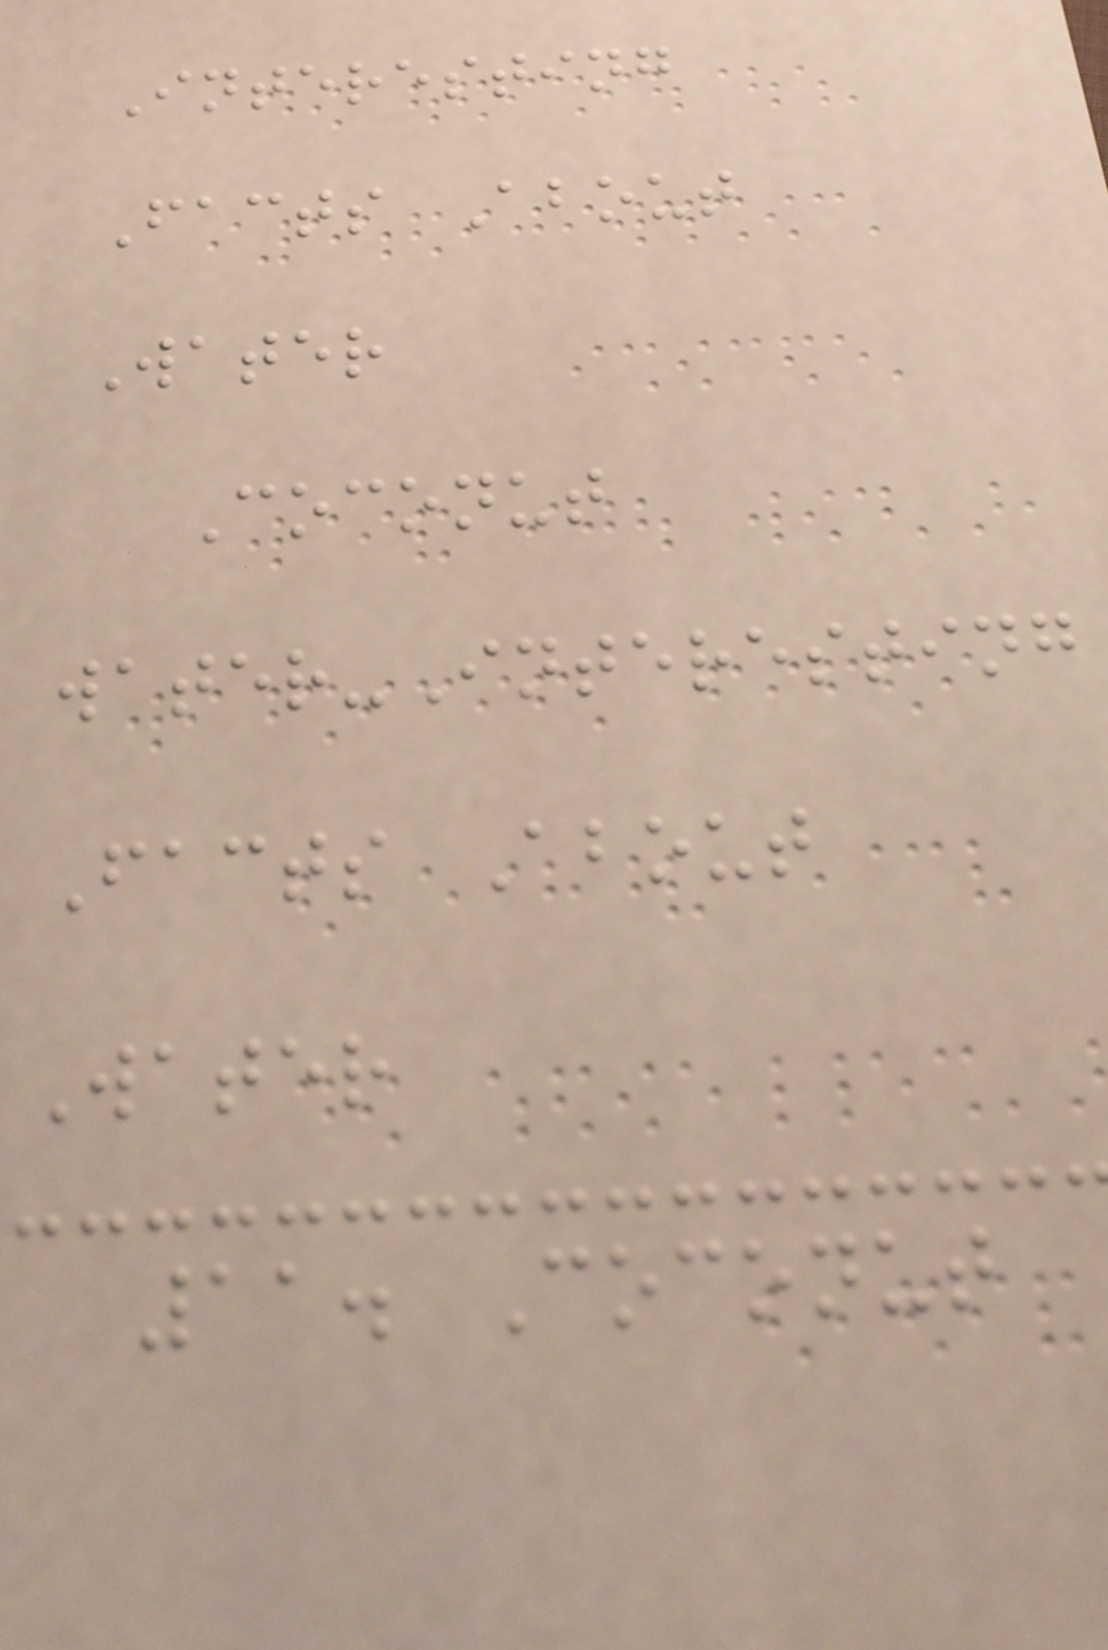Interesting
Facts About
Water
Coconut
water-Interesting
Facts About
Water
11. Coconut
